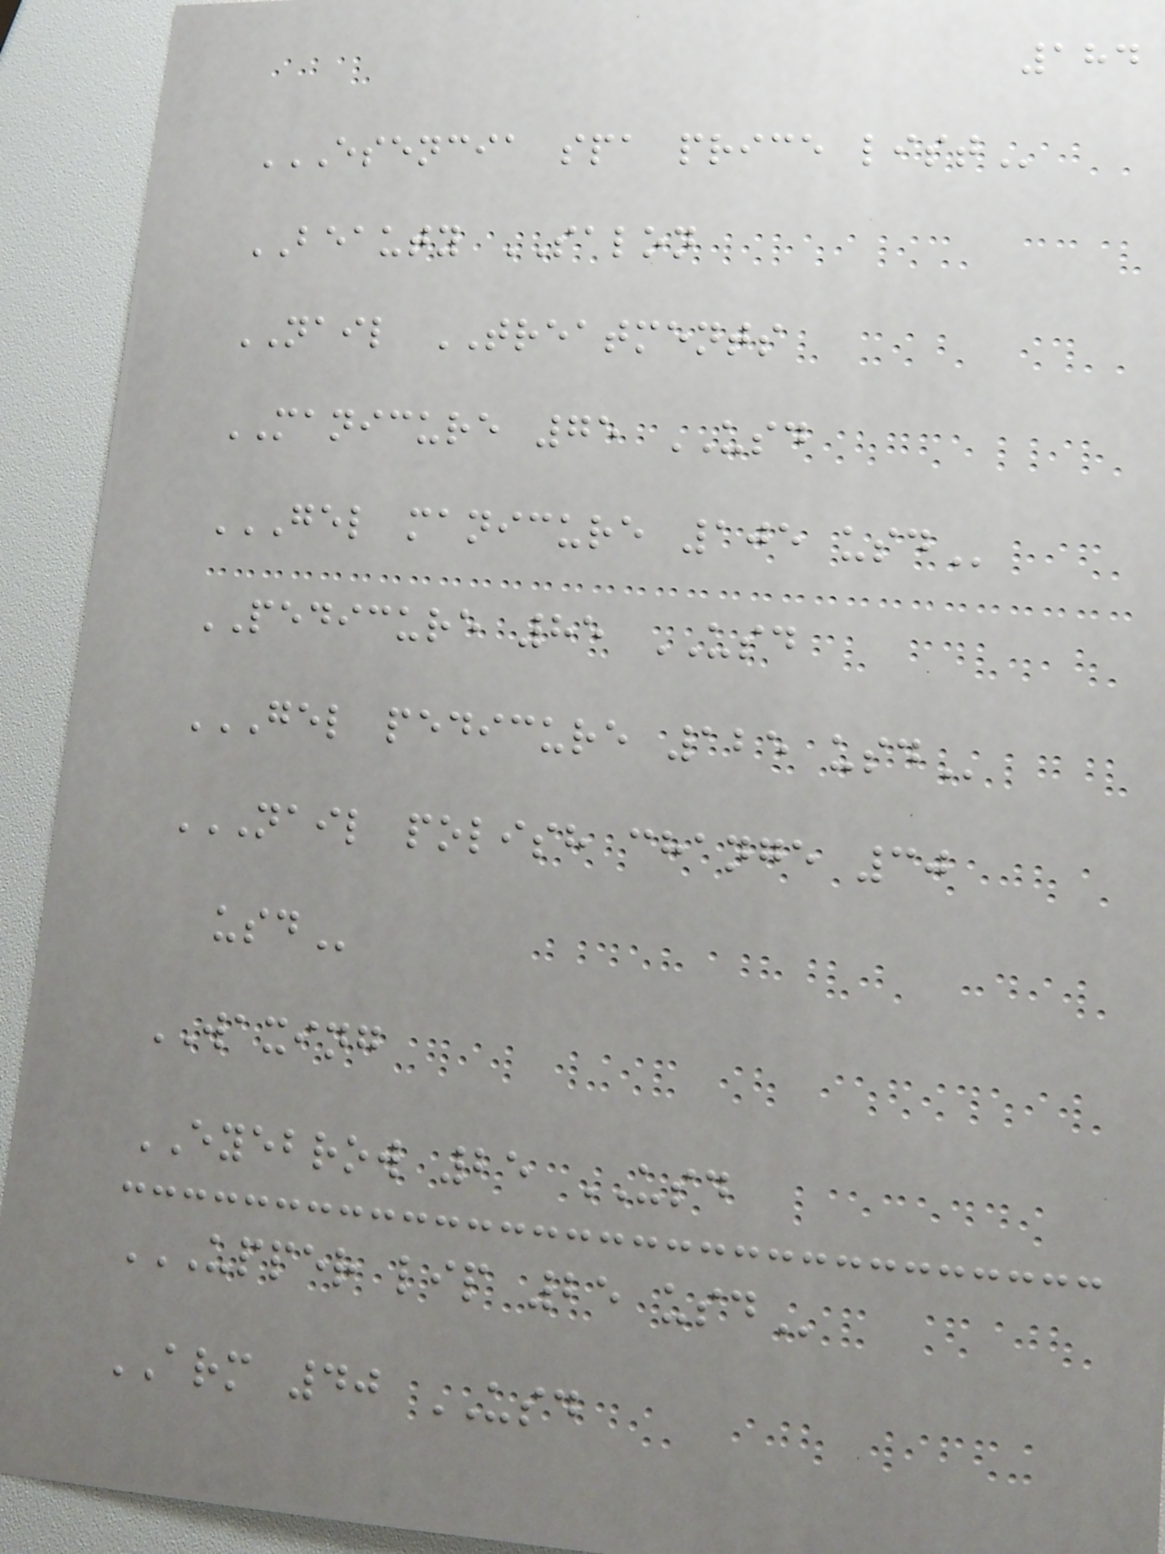184
ESENCIA SPA PRICE LIST
BEAUTY SALON
NAIL TREATMENTS
MANICURE 75 USD
GEL MANICURE 105 USD
PEDICURE 85 USD
GEL PEDICURE 125 USD
NAIL POLISH CHANGE 30
USD
WAXING
EYEBROW 25 USD
UPPER LIP 25 USD
ARM 40 USD
